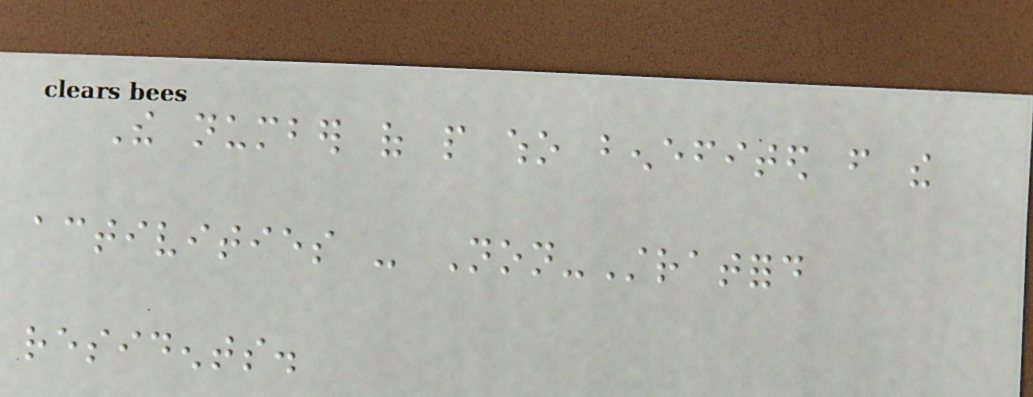The number of people who benefited from the
activities - Non-Stratford
residents.
